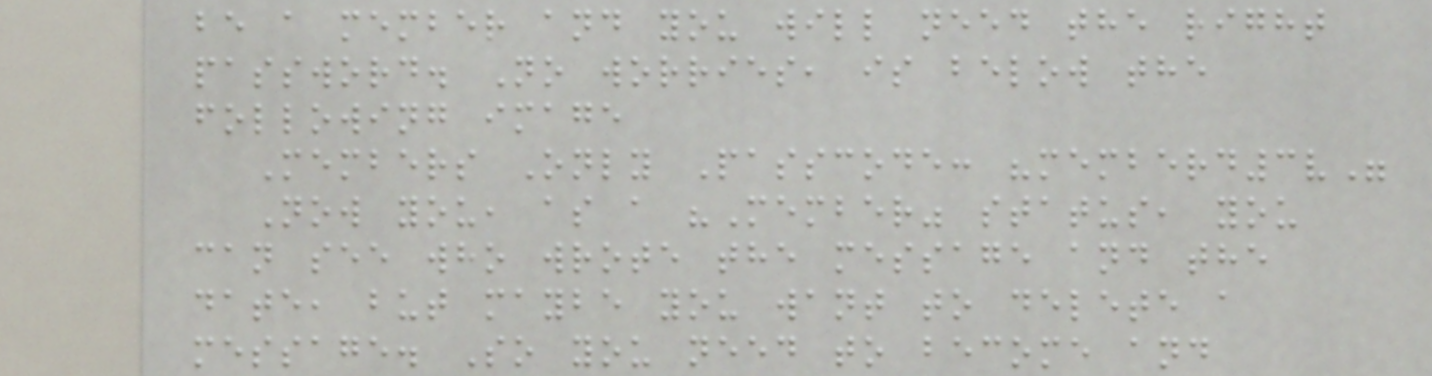be a member and you will need the right
password. No worries, is below the
following image
Members Only Passcode: "memberd3v"
Now you, as a "Member" status, you
can see who wrote the message and the
date, but maybe you want to delete a
message. So you need to become and
